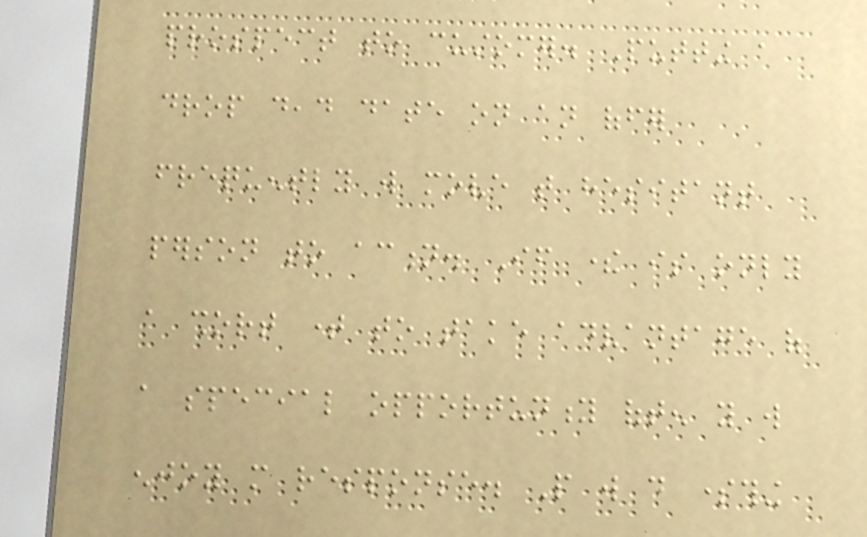prospect to customer. Putting a
drop dead date on an offer
frequently will move that hesitant
person to action. If there is only
a short time to take advantage of
a special opportunity often you will
enjoy more response. People will do something
